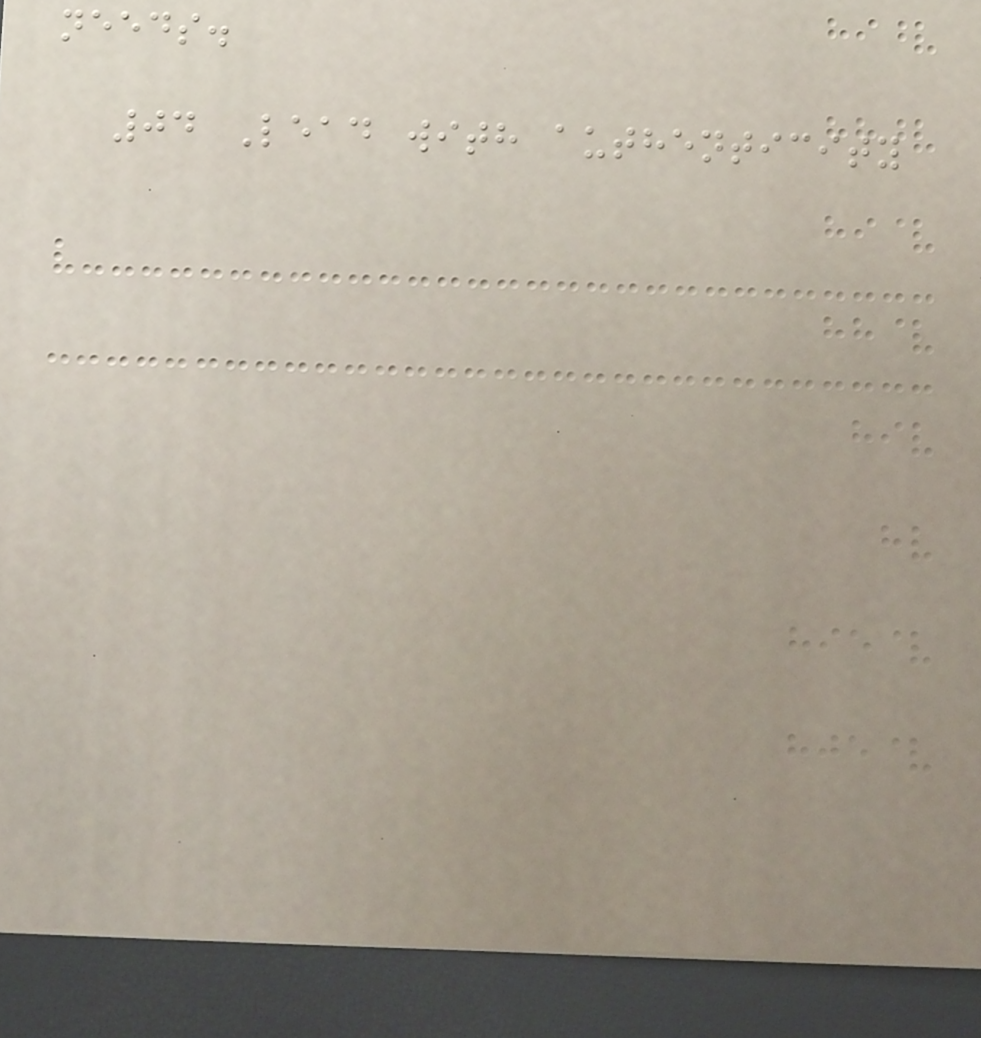needs.
04 Lead with authenticity
